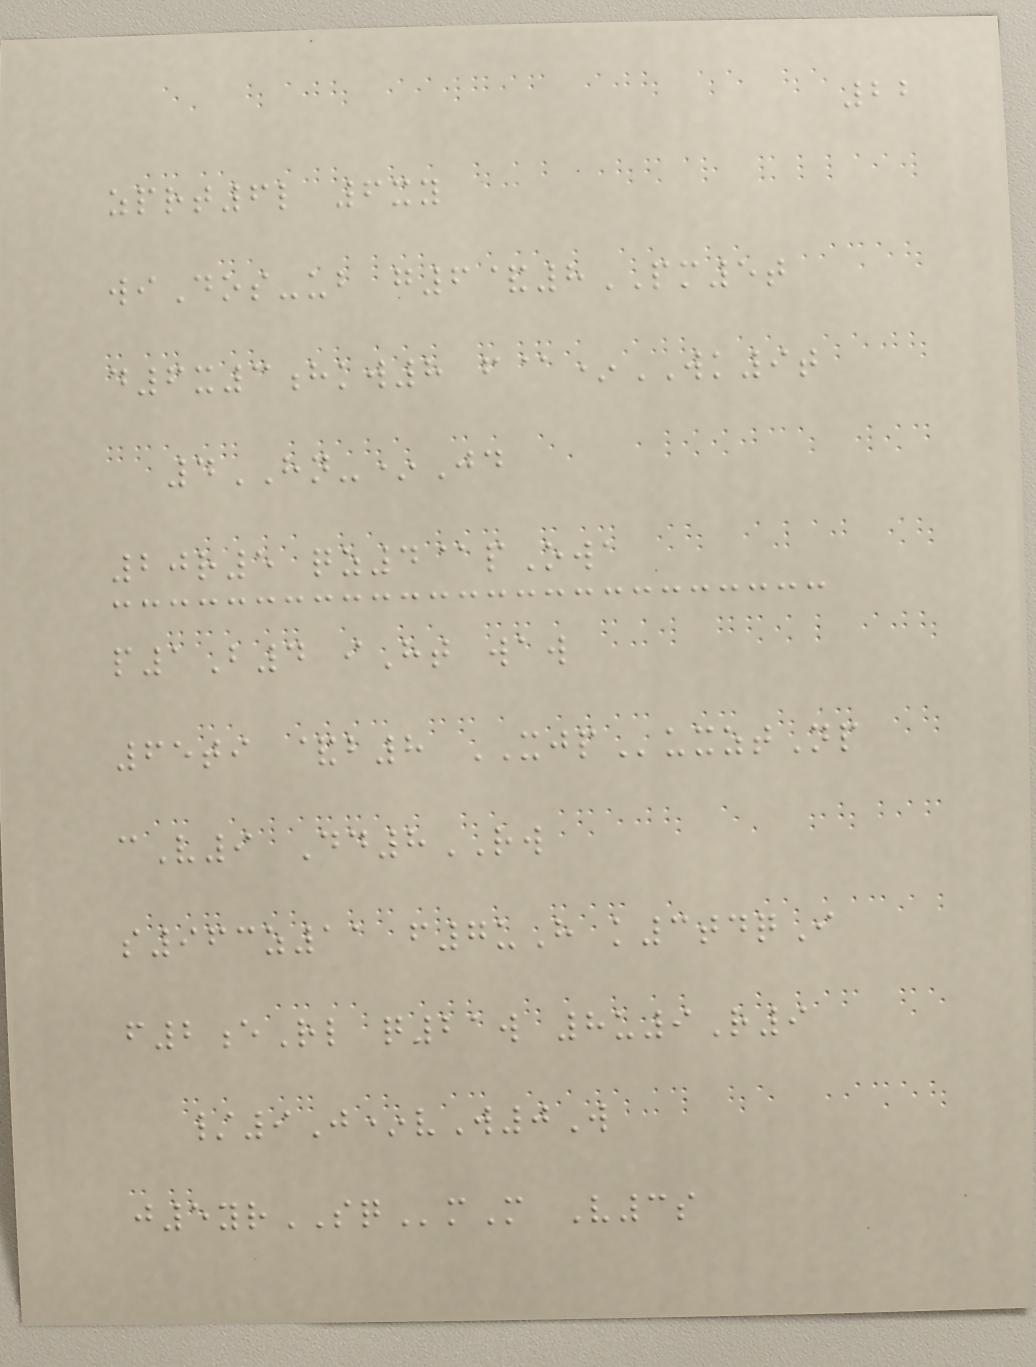22
zprt6l 6xy
wiDos-ub g6&8PM5t
d6x3hkw8 f@*WK9t
4HN-*Jd
20r5 qz4@pOwa
p1B4 iHt waw
65ti &b8 XJPuxztNp
cV9 Dd8RW
s963z11 f7uH k3tdqI
f2eRl q21w 8u9R9
/9J*vW0W
j5yrSQmM V3s
